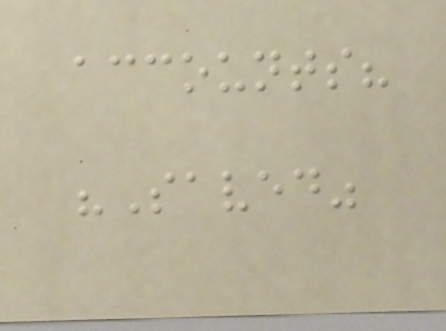accounts?
"Saved"
